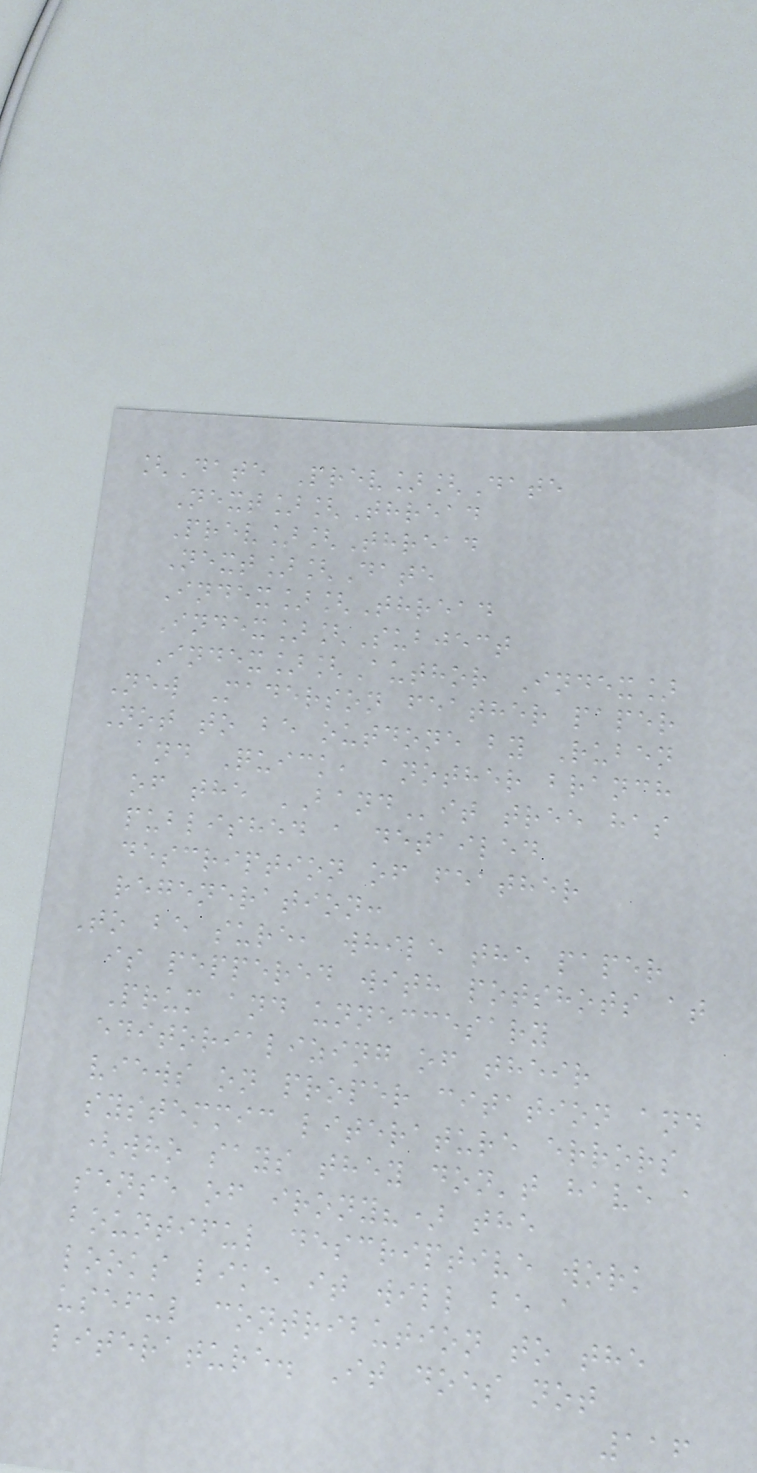[Date Prev][Date
Next][Thread
Prev][Thread
Next][Date
Index][Thread
Index][Subject
Index][Author Index]
New Maderson feather paper
Not to be outdone by Ruben
and Quick, another branch
of the BANDit tree has
published a detailed
description of feather
regeneration:
To be sure, while the paper
is peppered with potshots at
Prum and unneccesary
editorializing of their
views on proper citation and
systemmic literature errors
(who says they don't have a
sense of irony?) the
bountiful descriptive work
looks like it will be a
useful contribution to the
literature. It does not
116
